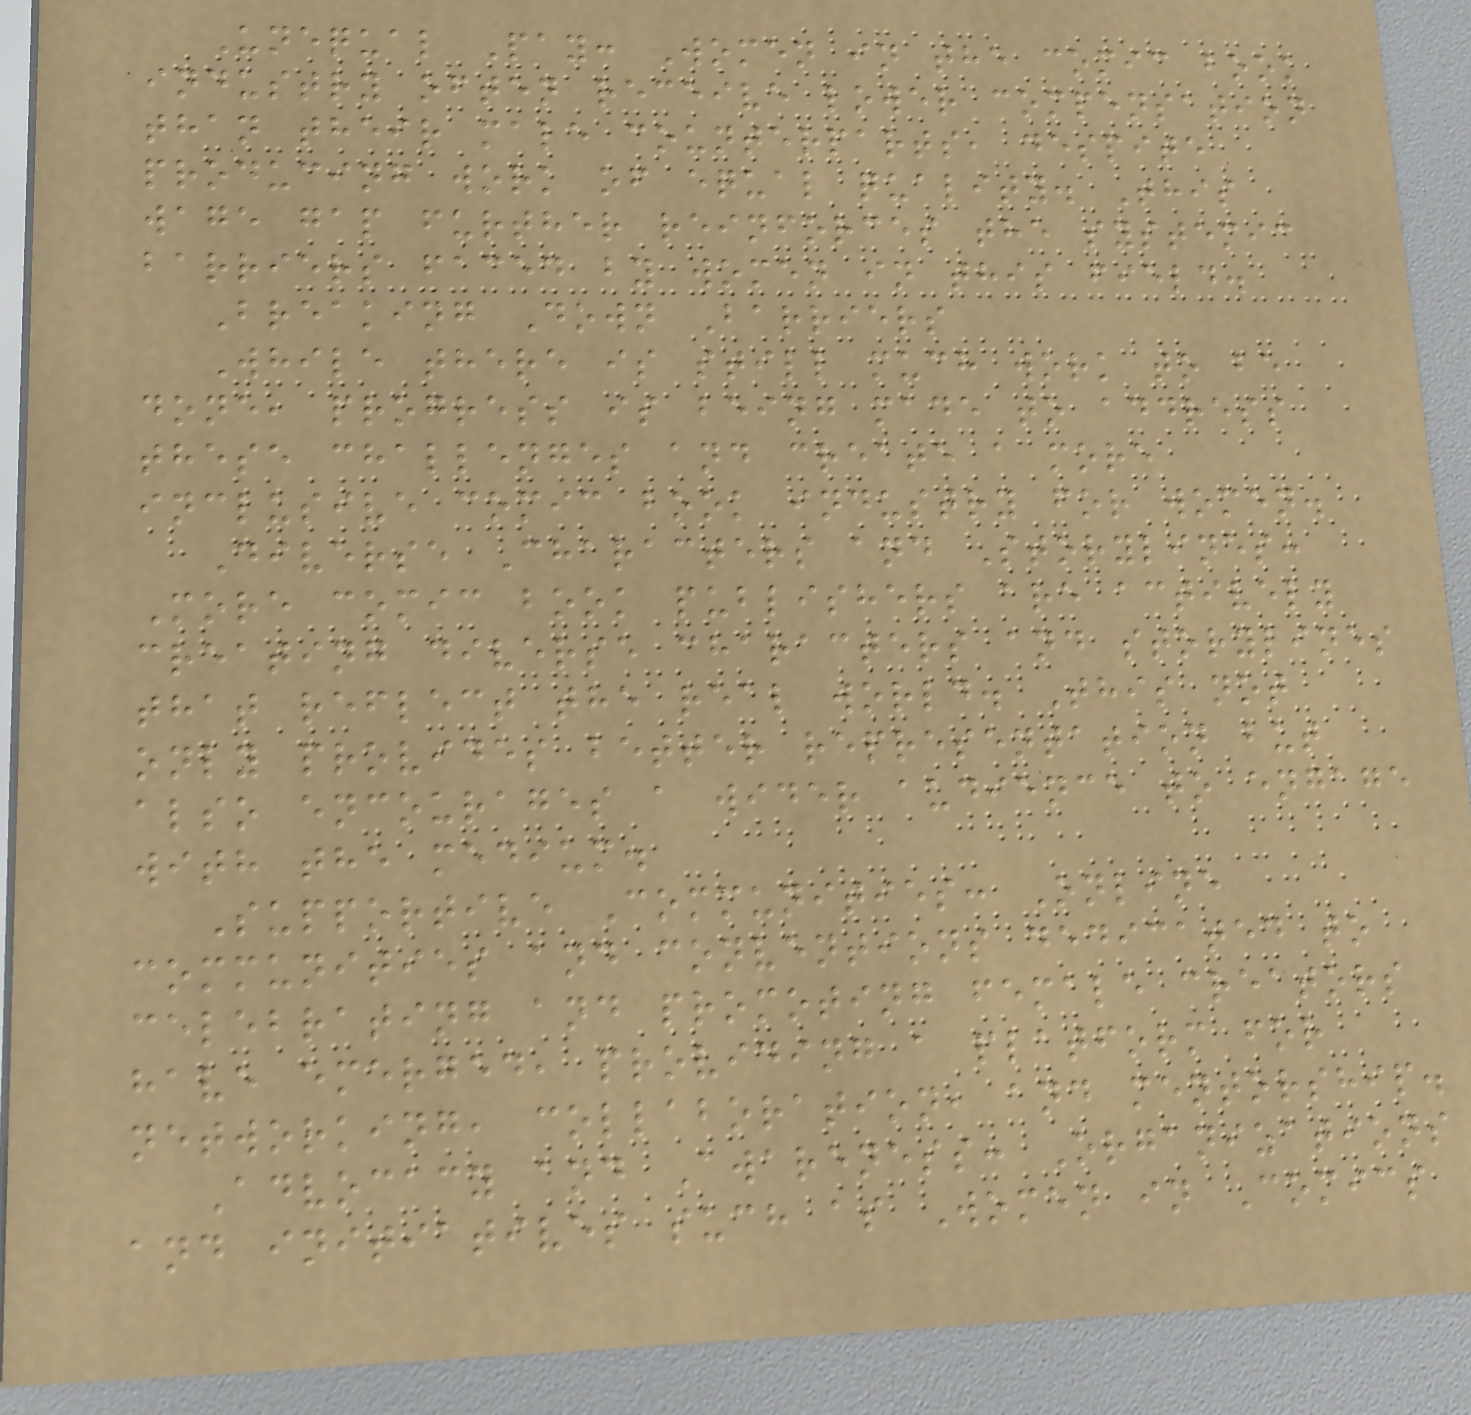Unequal Pay: Women in the comic book
industry often receive lower compensation
than their male counterparts, despite
producing work of equal quality. This
wage gap further reinforces the systemic
barriers faced by women in this field.
Breaking Down Barriers
While there is still much work to be
done, progress is being made to address
these challenges and create a more
inclusive comic book industry for women.
Diverse Characters and Storylines:
More comic book publishers are actively
creating diverse characters and storylines
that reflect the real world. This not
only provides better representation but
also encourages a wider audience to engage
with the medium.
Supportive Communities: Online
communities and conventions dedicated to
celebrating and promoting female creators
have emerged, providing a platform for
networking, collaboration, and mentorship.
Advocacy and Awareness: Organizations
and initiatives such as Women in Comics
